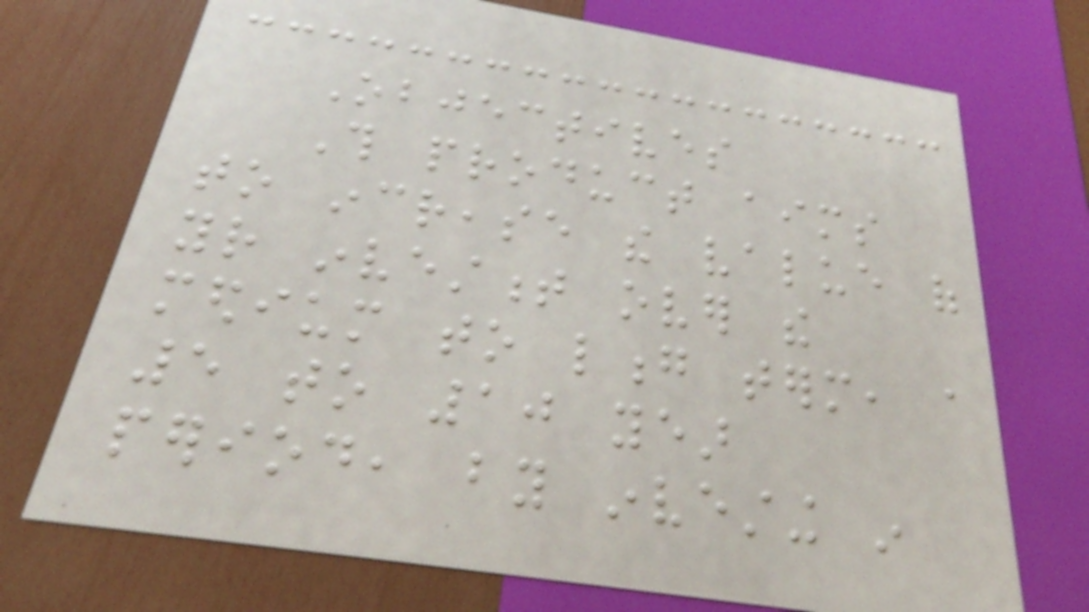Objectives
This product aims
to increase the value of
your investment over the
medium to long term, a
5 to 10 year
period, by investing in
